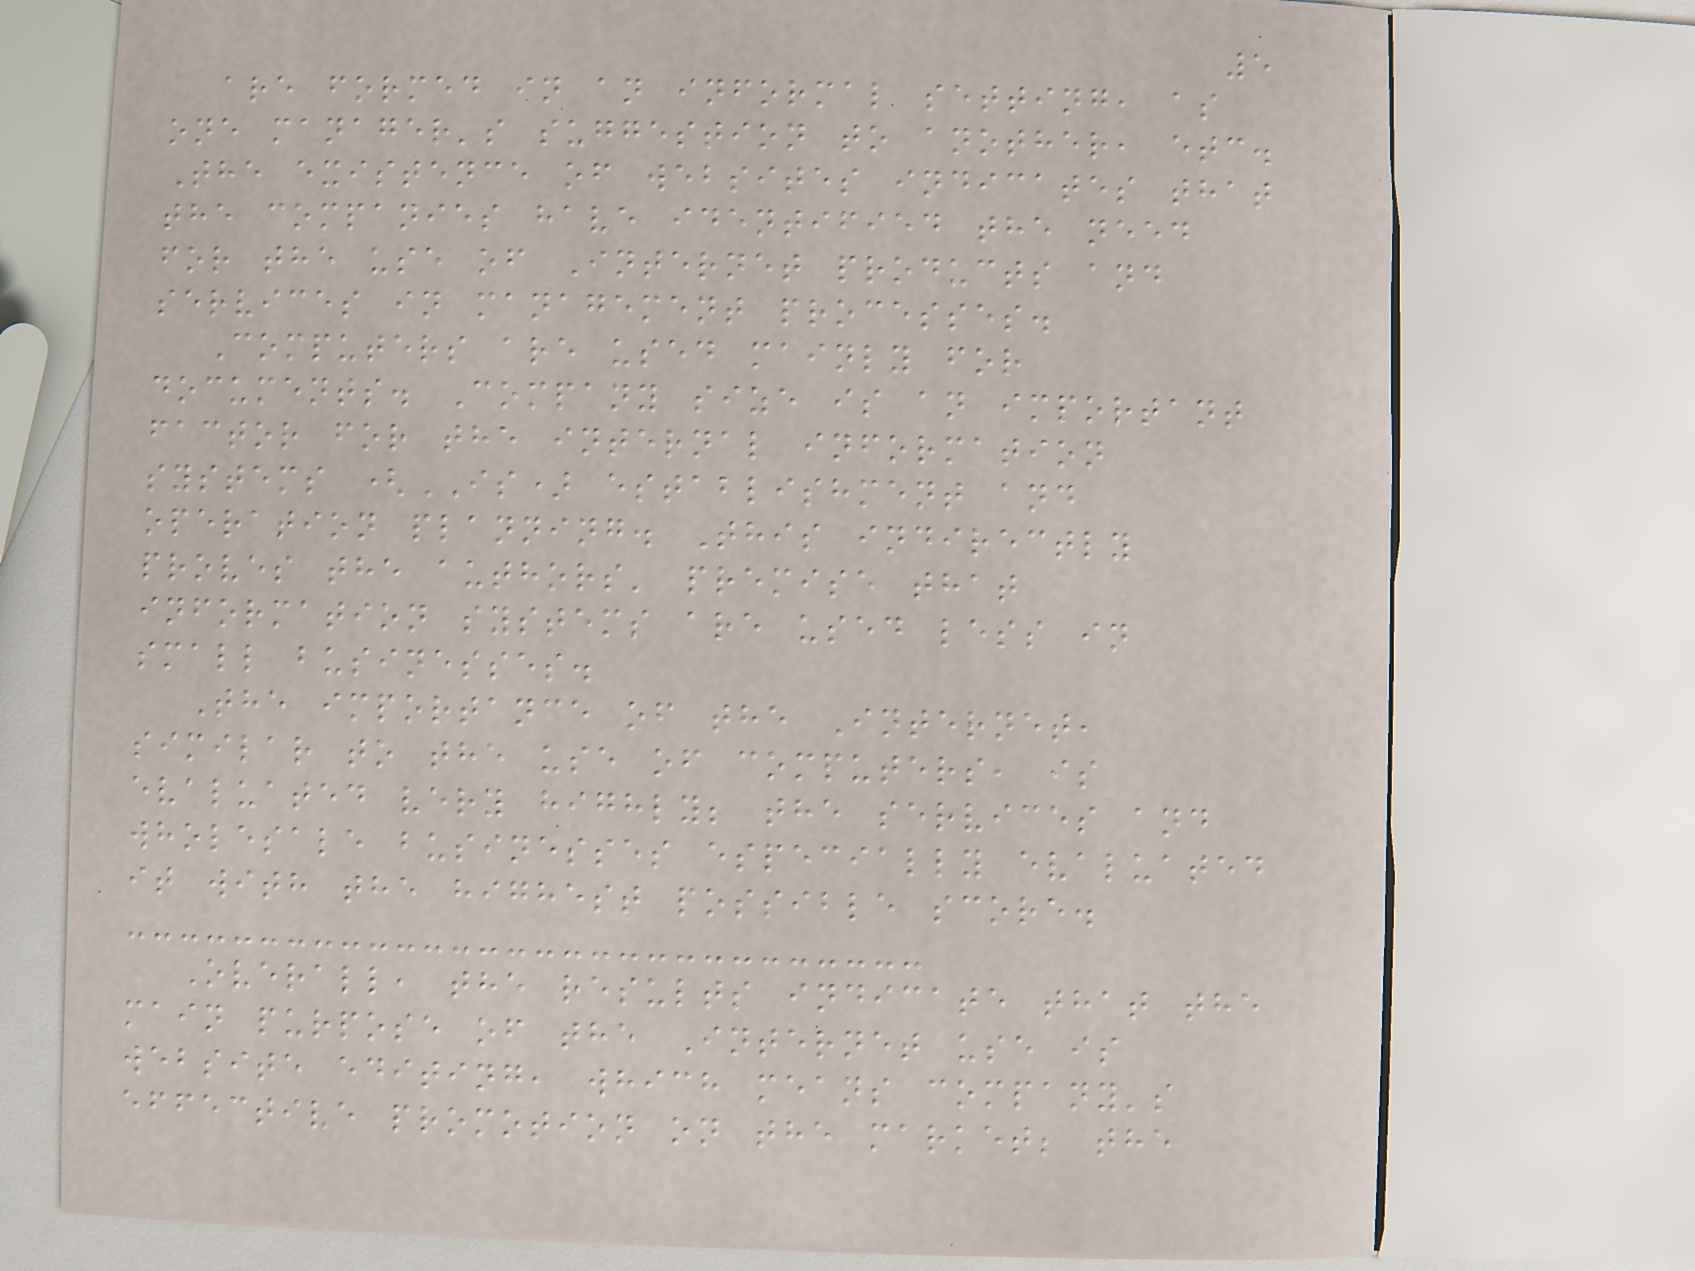5
are formed in an informal setting, as
one manager's suggestion to another, etc.
The existence of websites indicates that
the companies have identified the need
for the use of Internet products and
services in management processes.
Computers are used mainly for
documents. Company size is an important
factor for the internal information
systems (IS) establishment and
operation planning. This indirectly
proves the authors' premise that
information systems are used less in
small businesses.
The importance of the Internet,
similar to the use of computers, is
evaluated very highly; the services and
wholesale businesses especially evaluated
it with the highest possible score.
Overall, the results indicate that the
main purpose of the Internet use is
website editing, which means company's
effective promotion on the market; the
